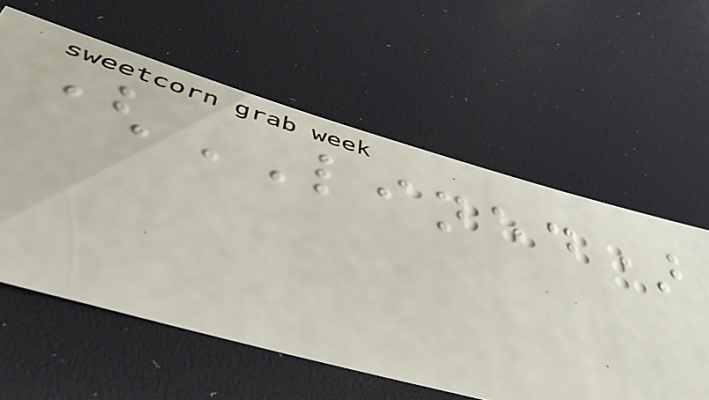(LINED)
